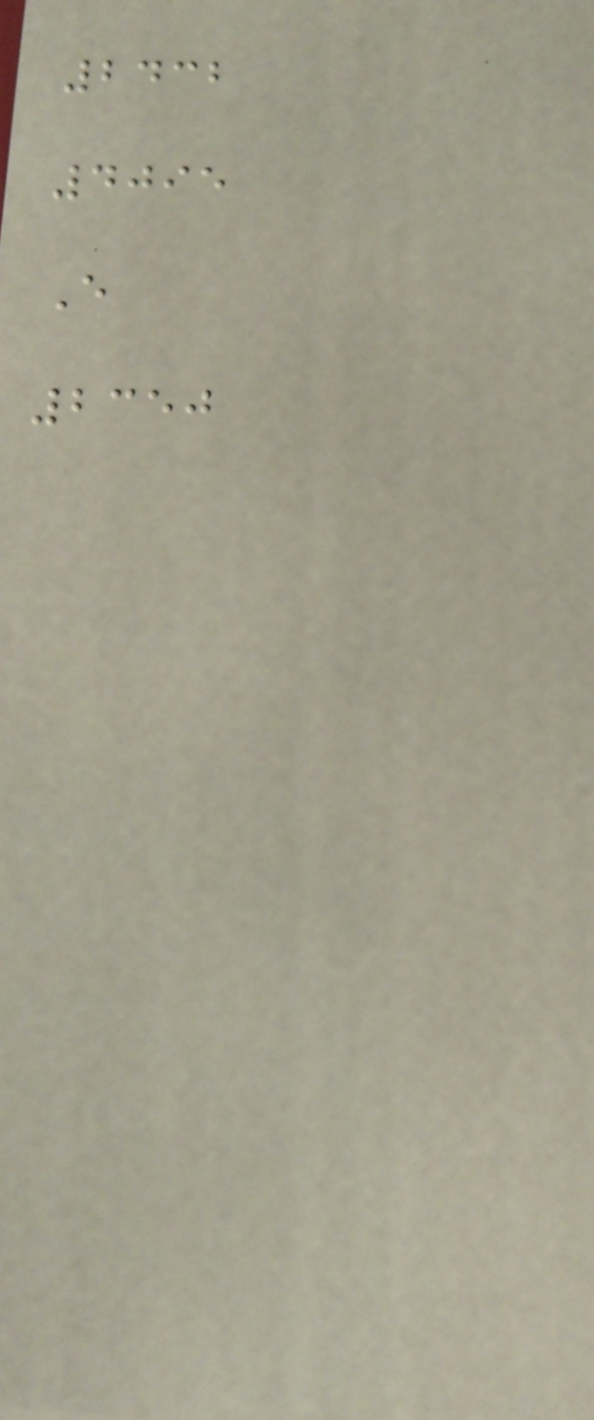2432
4095
E
2350
